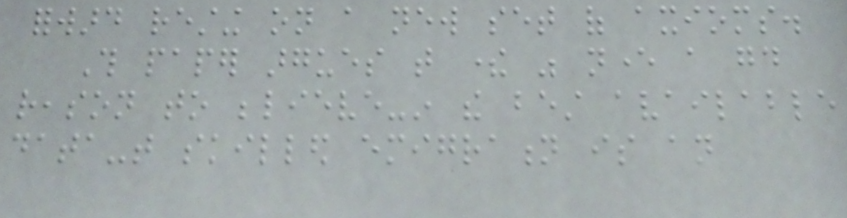forward resting on a new set of axioms.
This paper argues that there was never a good
reason to believe-in the best available
data-that skilled emigration is an
